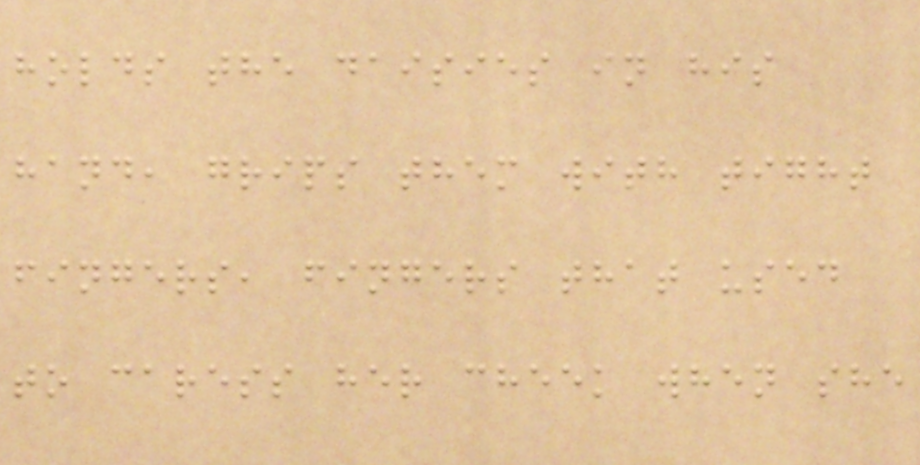holds the daisies in his
hand, grips them with tight
fingers, fingers that used
to caress her cheek when she
